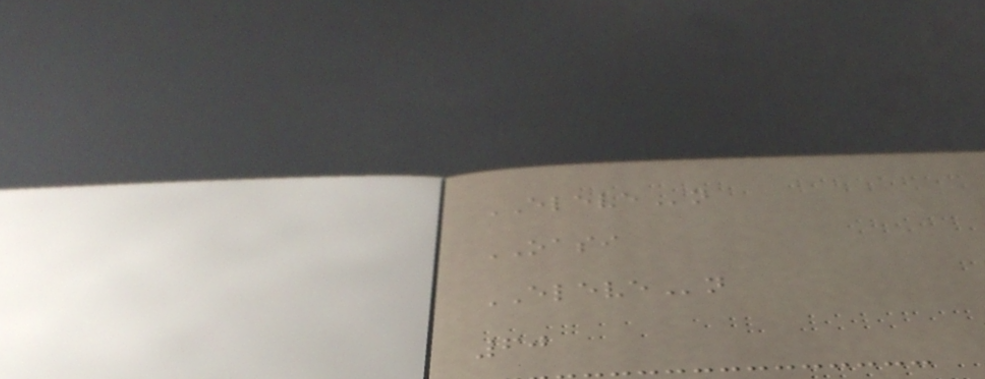ELEVEn
OASI
ELEVEn
60
